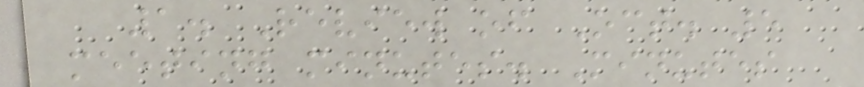1. Review of Oct. 5
meeting minutes. Minutes
